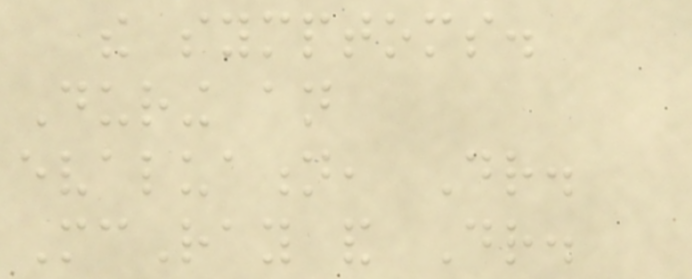the symptoms.
During an
evaluation, Dr.
McRay and Dr.
